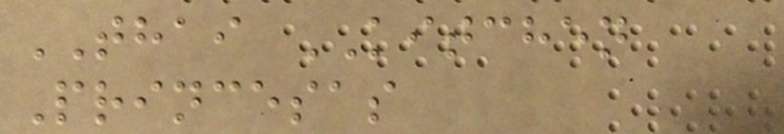THAI KITCHEN
Princesas
